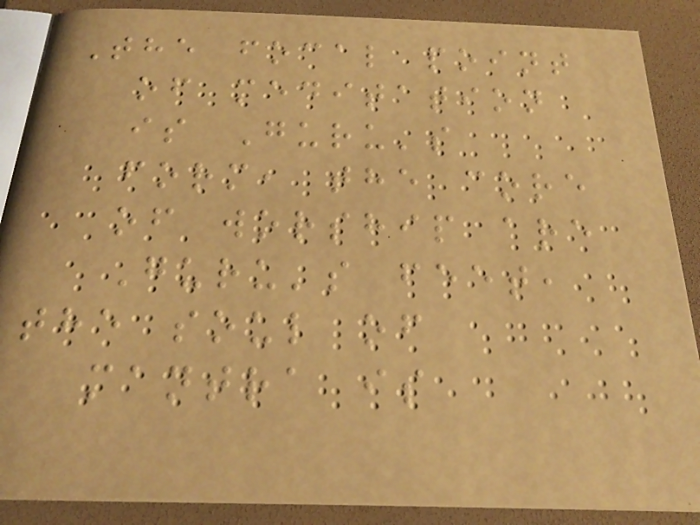The focal point
of meditation
is Guru's
form, the core
of worship are
Guru's feet,
the soul of
mantra is
